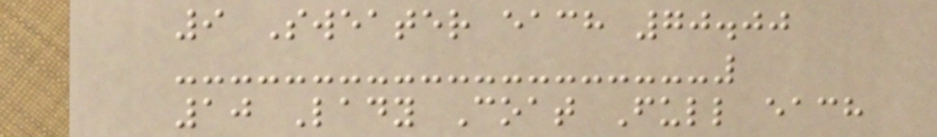9 Sweater each 70.00
10 Lady Coat Full each
